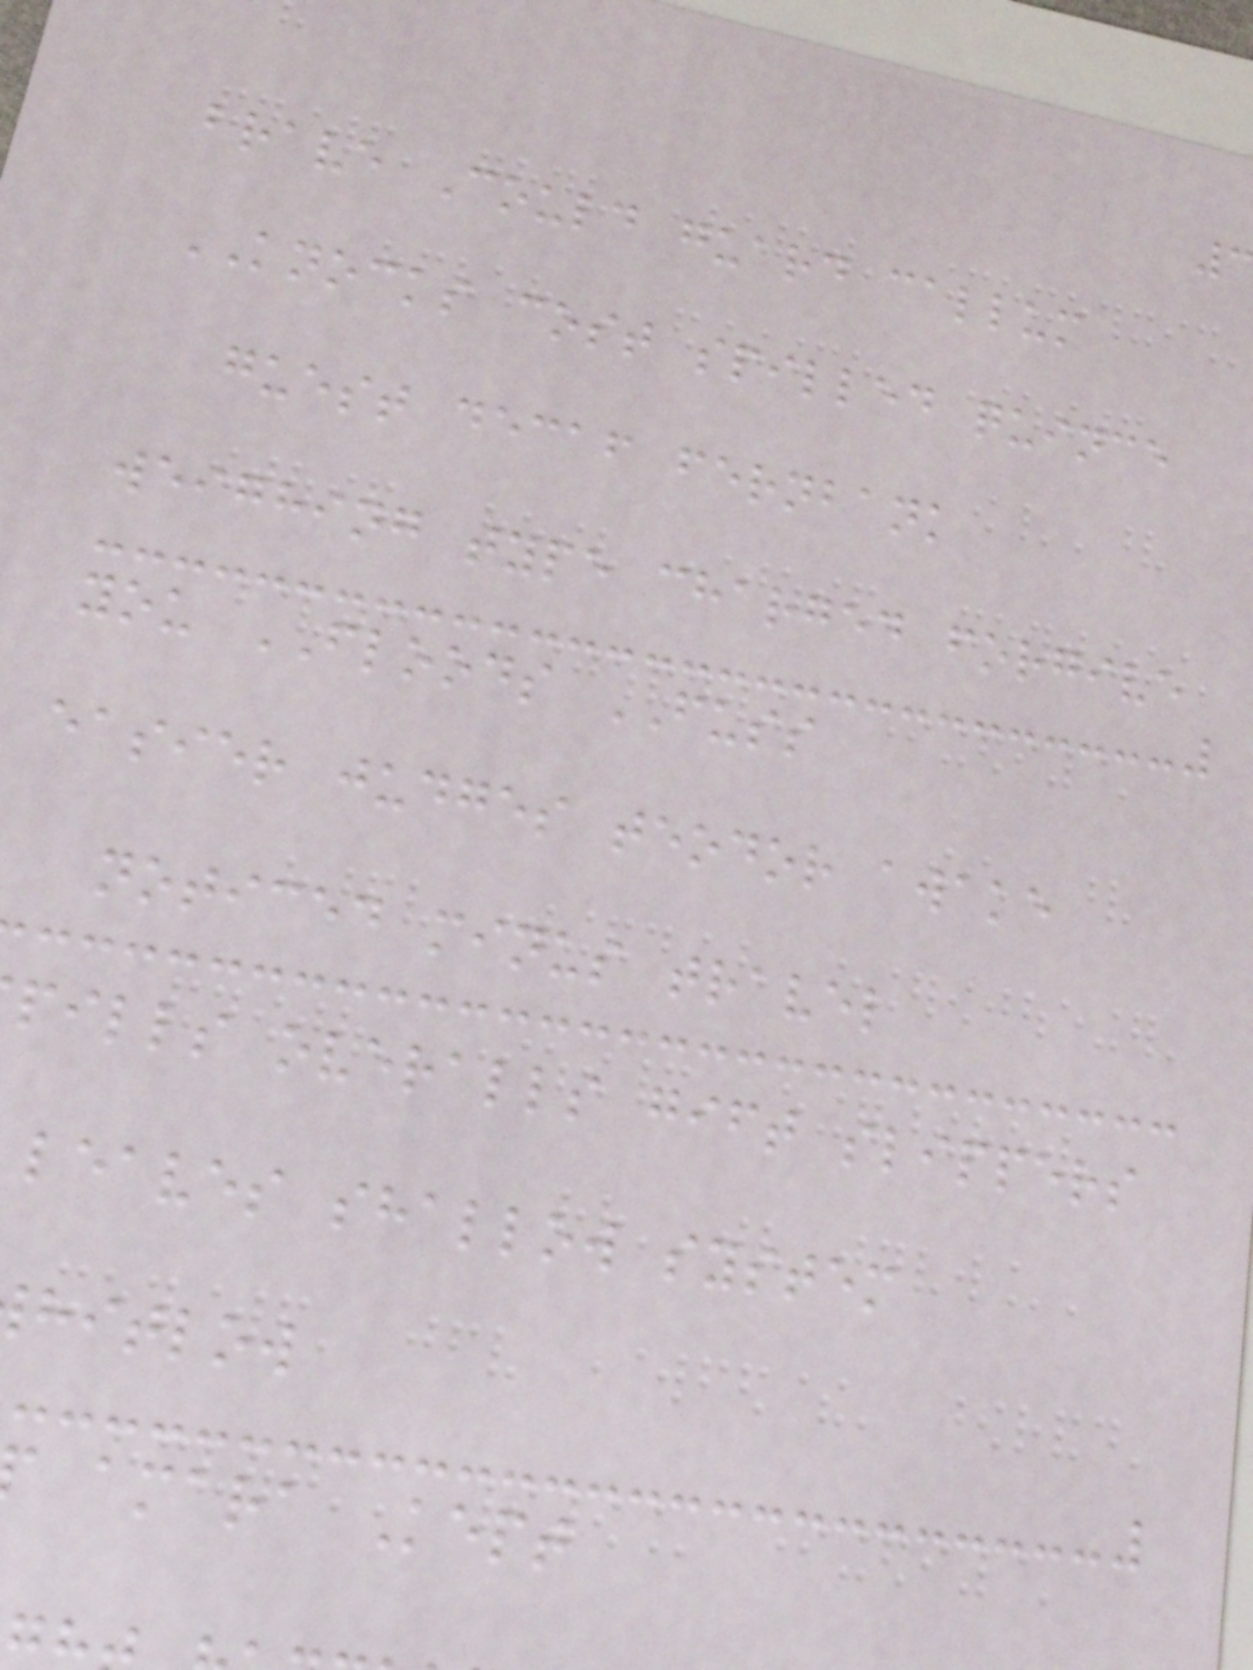brave Could guard callum
KNOCKS cost spilled quince
guest decaf fernbank
weighing type charged forgive
you FLOODS FUSS
easier judges teodor awake
noticed minus travel
pills overalls gift slippers
leaves shallow system
hitlow
amara Kept
